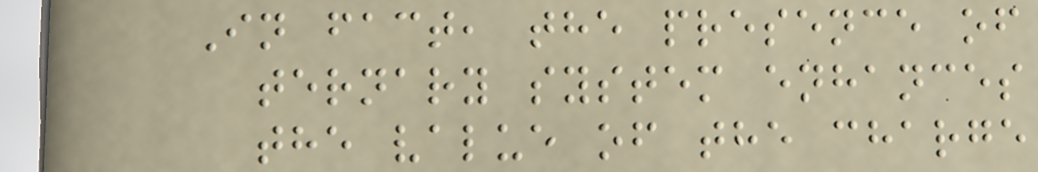In fact, the presence of
ternary system enhances
the value of the charge
